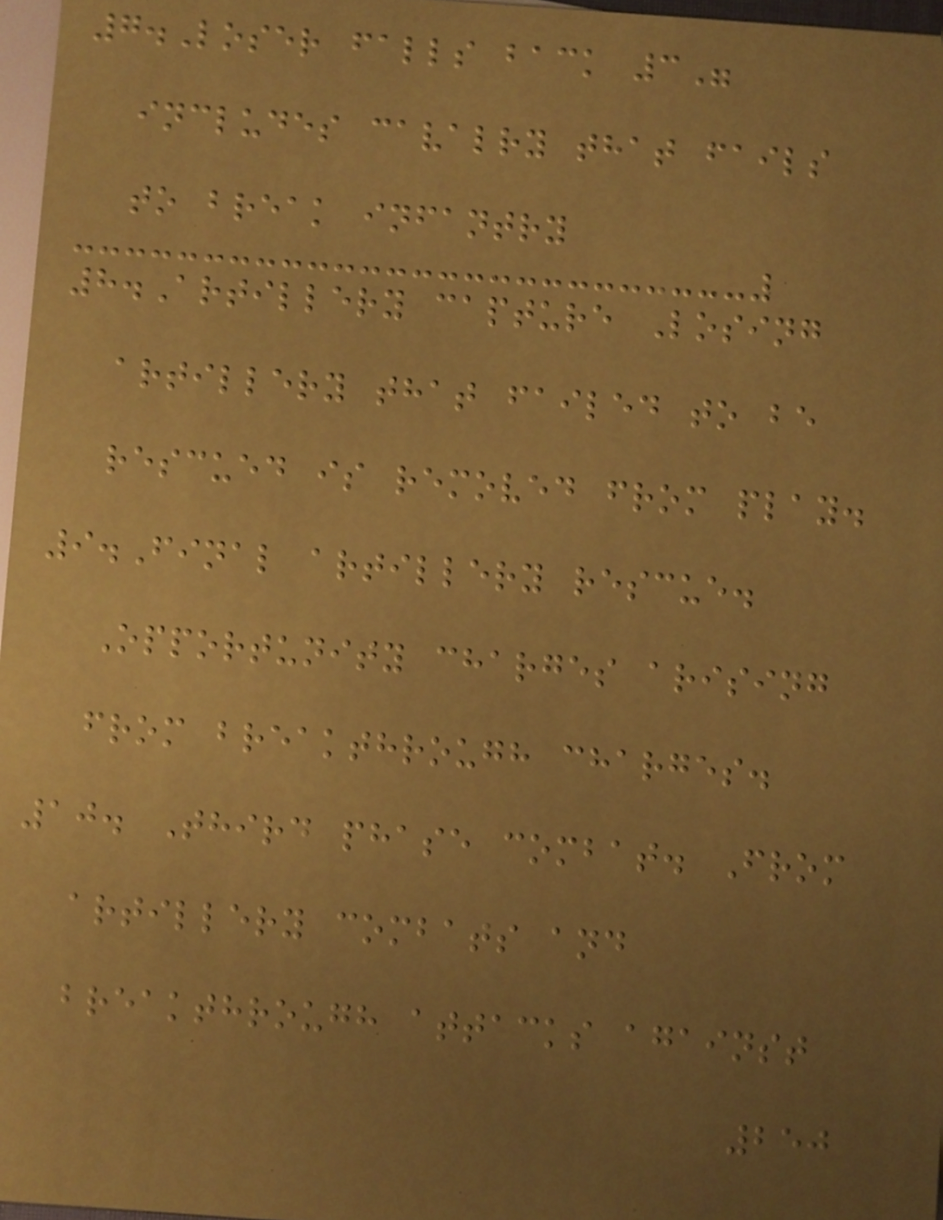7.Loser falls back 3"
includes cavalry that fails
to break infantry
8.Artillery capture Losing
artillery that failed to be
rescued is removed from play.
9.Final artillery rescue.
Opportunity charges arising
from breakthrough charges.
10. Third phase combat. From
artillery combats and
breakthrough attacks against
250
